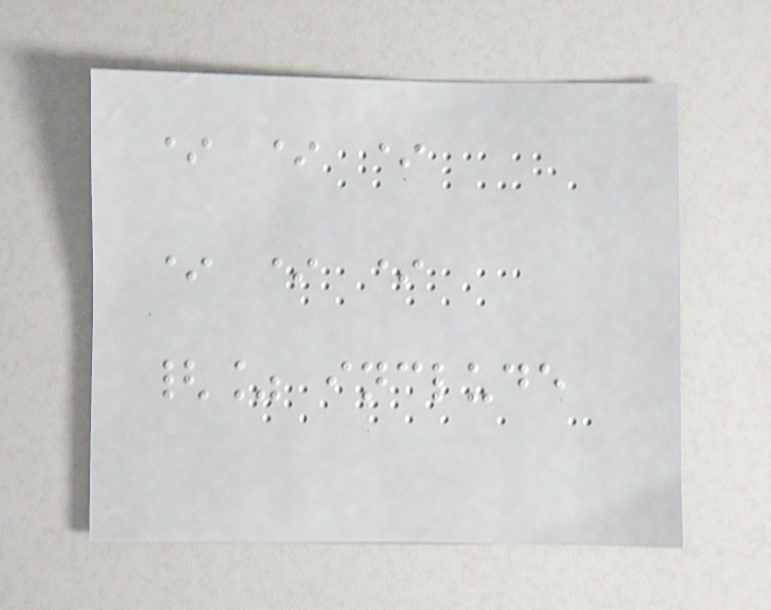* * *
* * *
{% include
